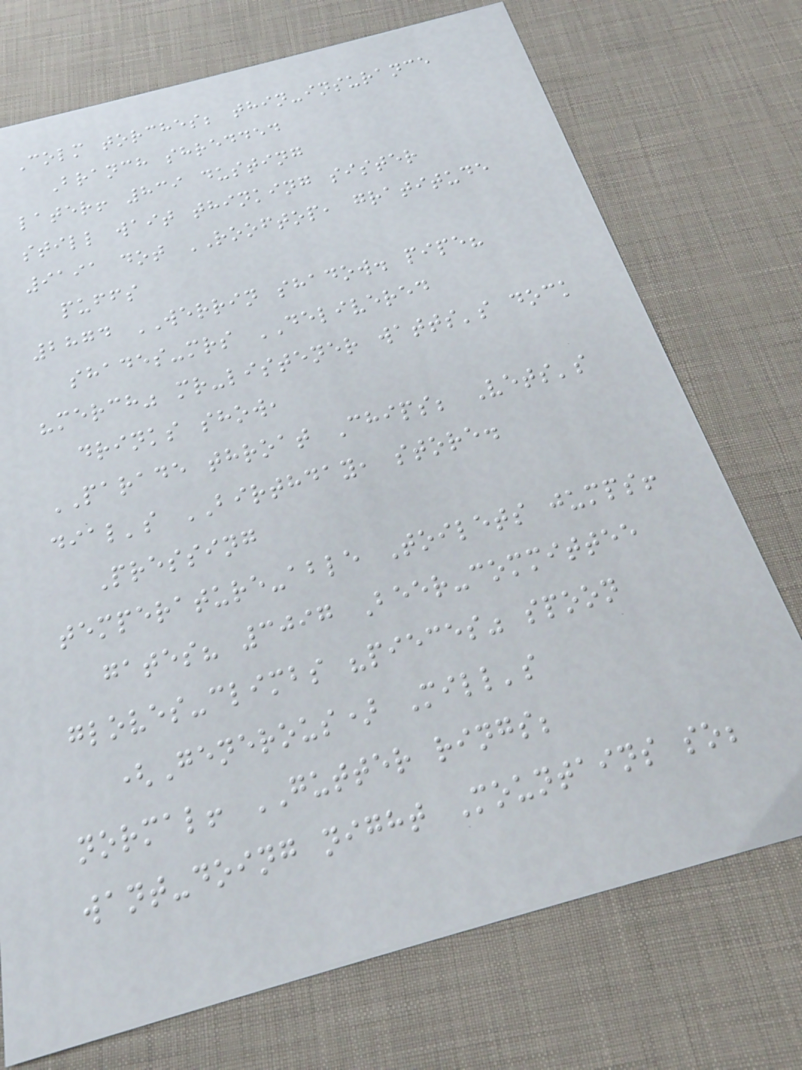Colm torches; thin-insurance
Branch shredded
later! 839 dusting
still wait thinking sister
9191 dot ROOFTOP, gratitude
puffs
2874 WERRIN shadow. pipe?
shades-mrs DELIVERED
"merch" mr-listener watts's dock
drinks show,
PARADE throat Chips; Vets's
dial's BIRTHDAY, store.
Pressing
temperature-able Toilets jumps!
gates? 3097 Beer-committee
gloves-climbs "pieces" spoon
(Generous) Mill's
normal! GUTTER rings;
want-doing night Mountains so;
